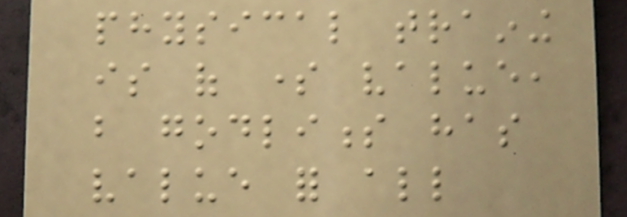physical training
is of some value,
but godliness has
value for all
